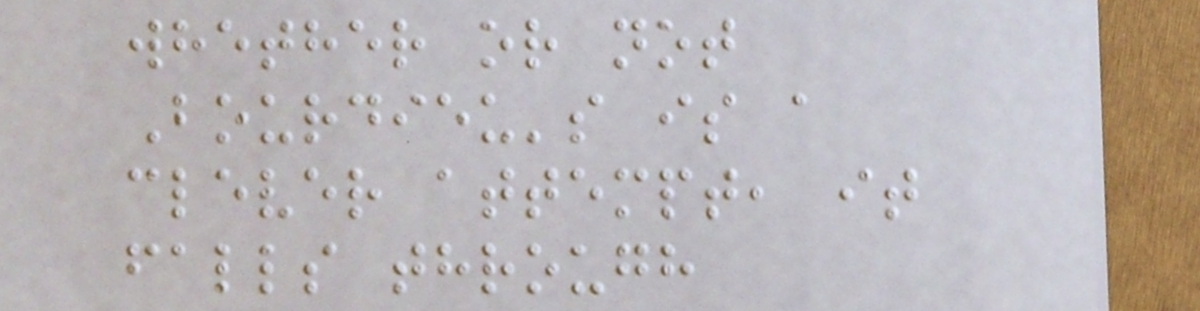whether or not
Bourdieu's is a
clever attempt, it
falls through
